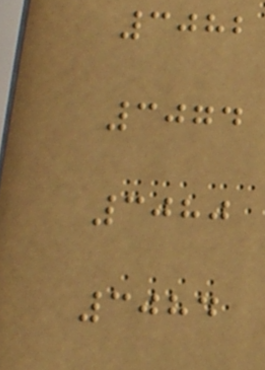3082
3074
3080
3084
